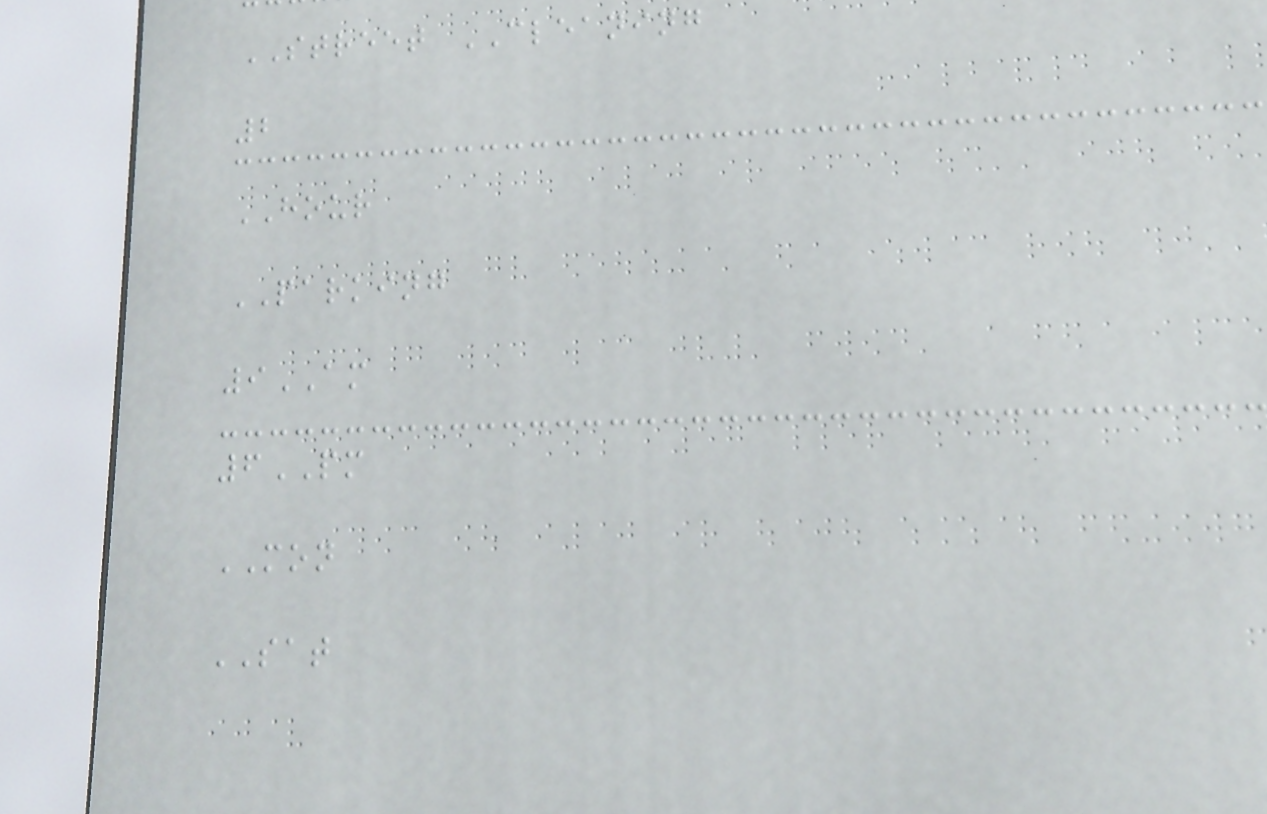STREET CLEANING
2
HOUR
PARKING
9AM
6PM
MON
SAT
